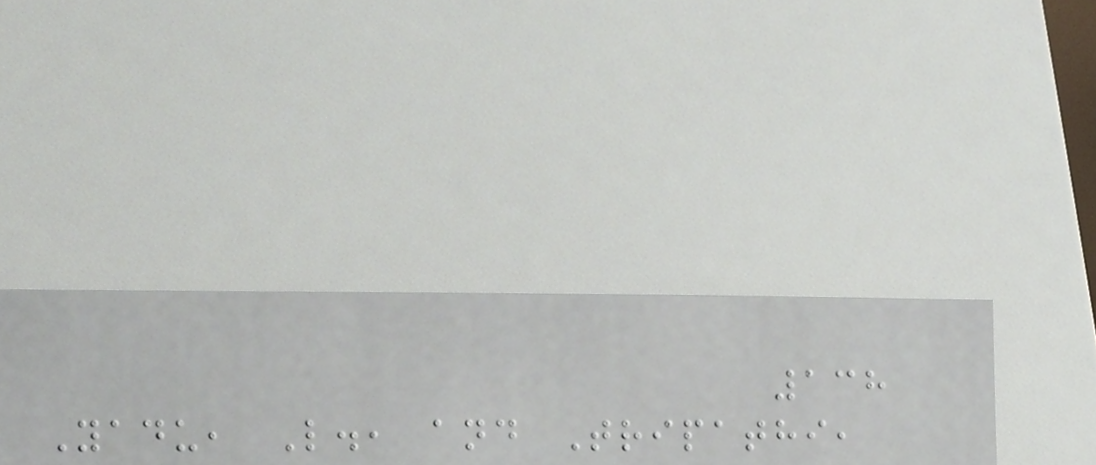138
Yadu, L., and Tripathi,
